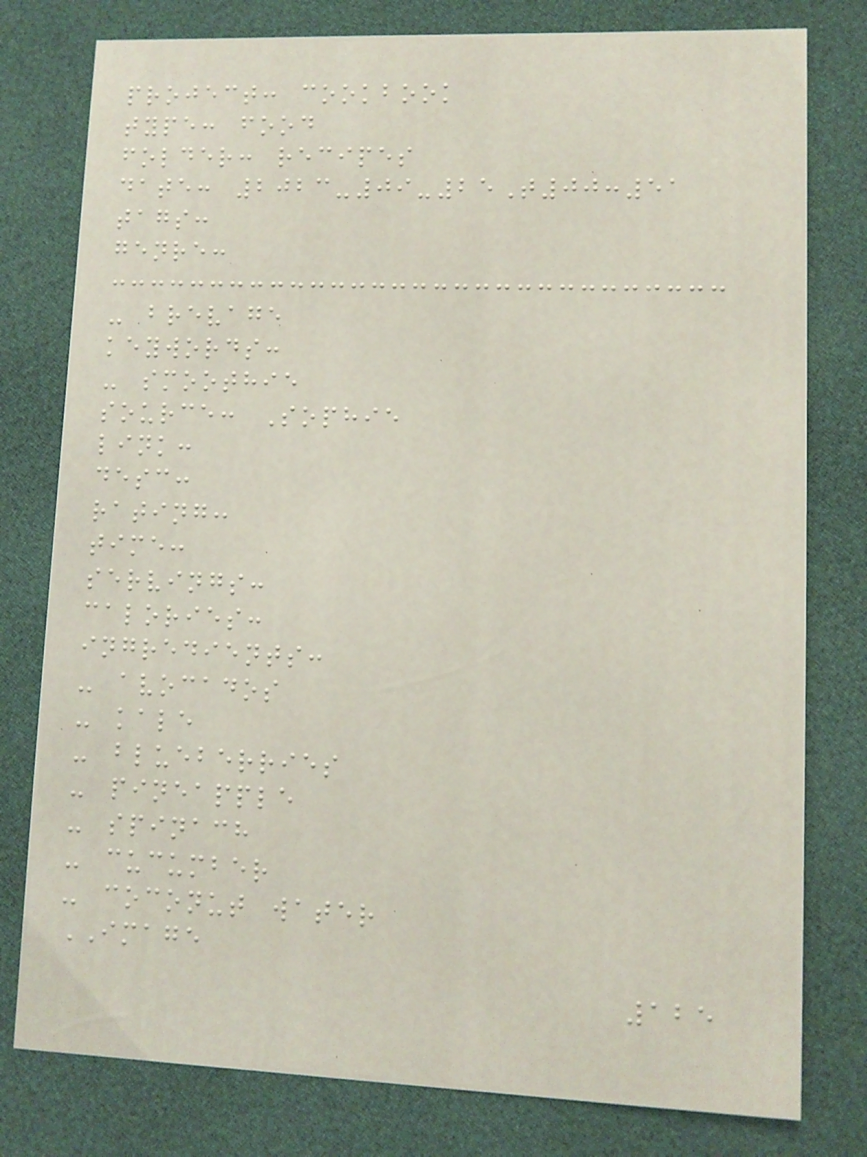project: cookbook
type: food
folder: recipes
date: 2023-09-25T00:51
tags:
genre:
- brevage
keywords:
- smoothie
source: Sophie
link:
desc:
rating:
time:
servings:
calories:
ingredients:
- avocados
- kale
- blueberries
- pineapple
- spinach
- cucumber
- coconut water
IMAGE
125
